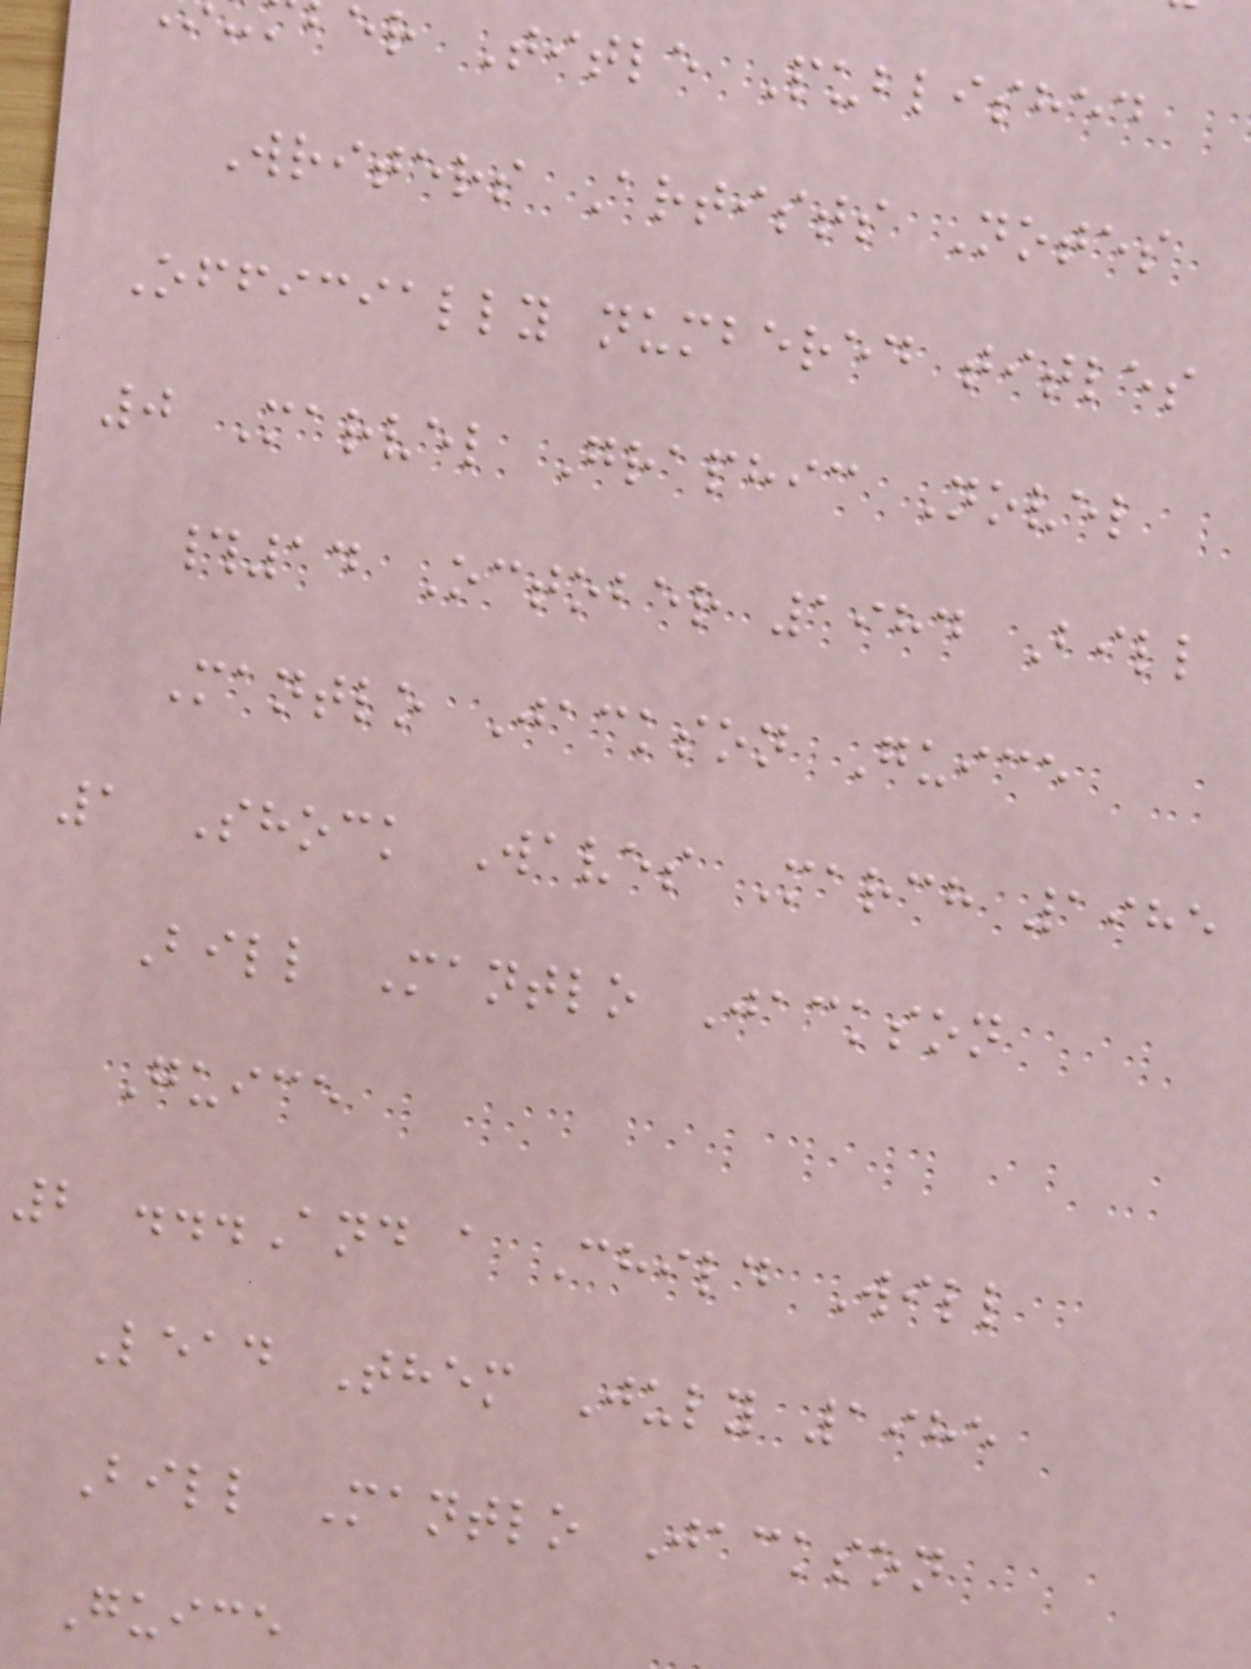er Title Published
Writers Artists Notes
Officially numbered titles
0 Marvel Graphic Novel
#14 October 1984 Bill
Mantlo Jackson Guice
1 Shock Waves March 1985
Bill Mantlo Jackson
Guice
2 ...And a Child Will
Lead Them July 1985
Bill Mantlo Jackson
Guice
